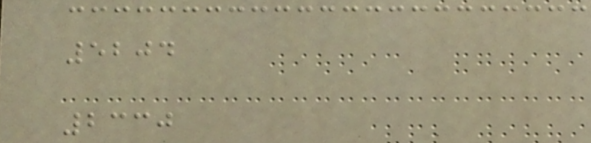5204
2330
